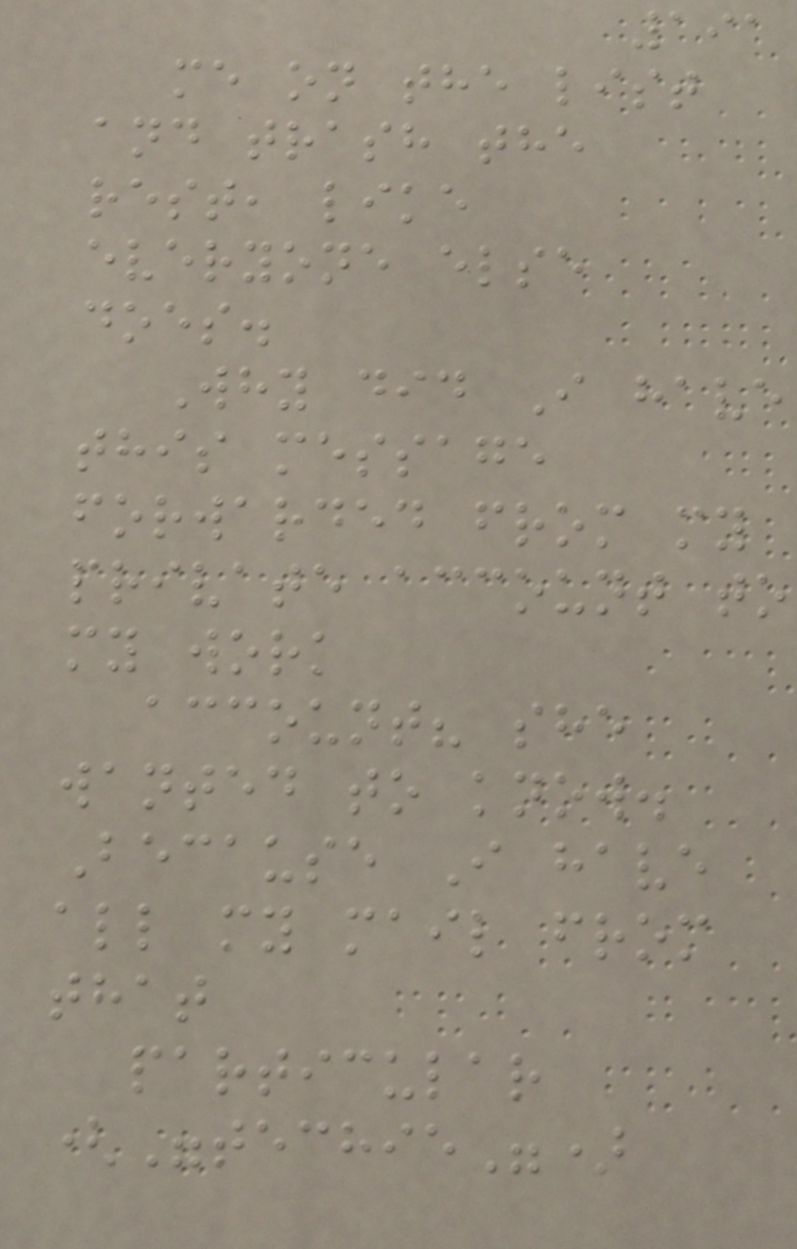191
me on the list
and trash the
rest, like
everyone else
does.
Why did I have
this message
forwarded from my
private account to
my work
account? she
wanted to know.
Because I have
all my mail from
that
particular
("techie")
